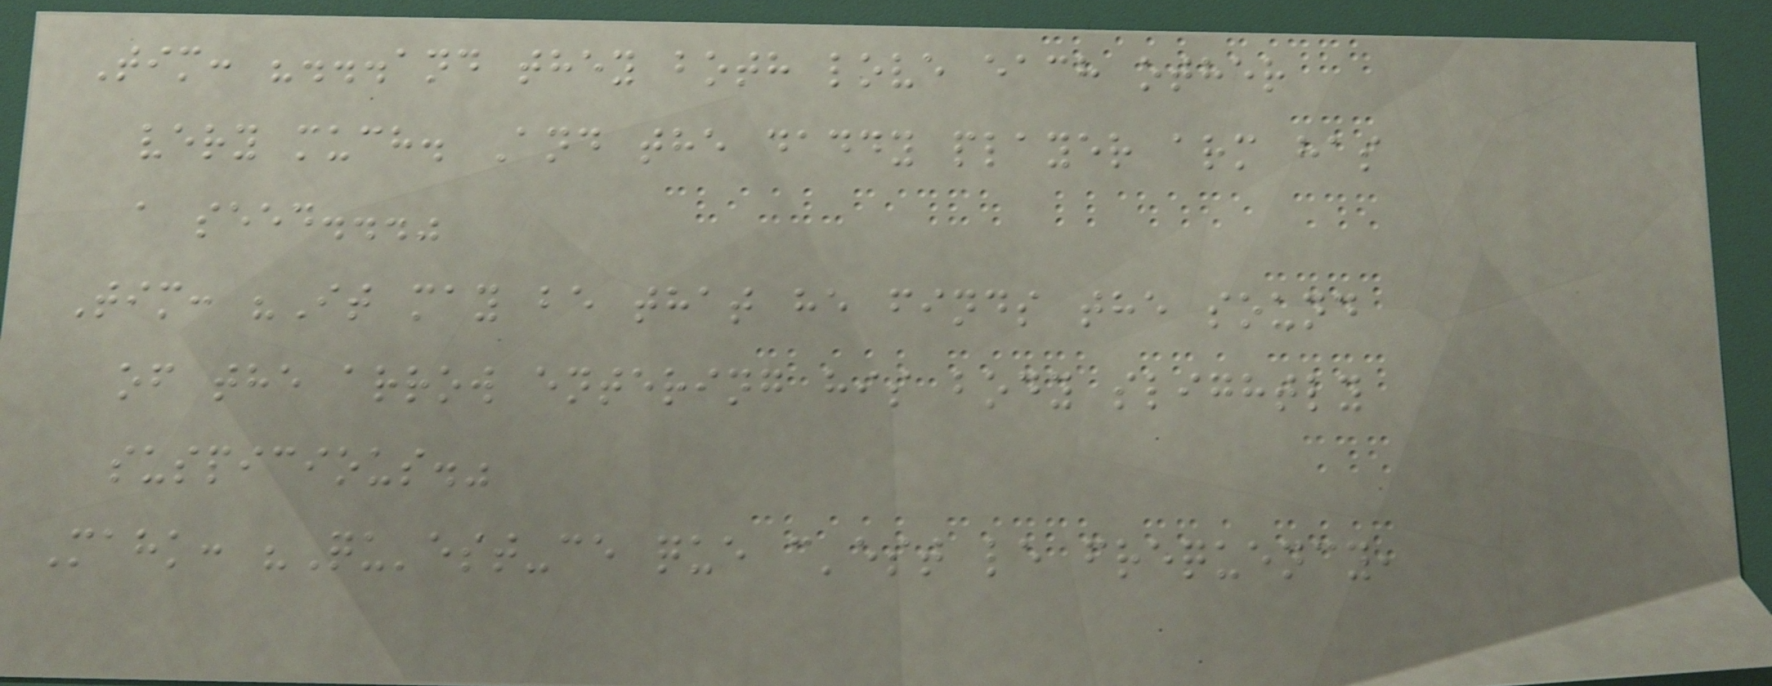Tim: "...and they both love each other
very much. And the daddy player arm has
a seed..."
Tim: "It may be that he finds the sound
of the arrow entering his body slightly
suspicious."
Mahk: "Qu'est-ce que c'est le frequency,
